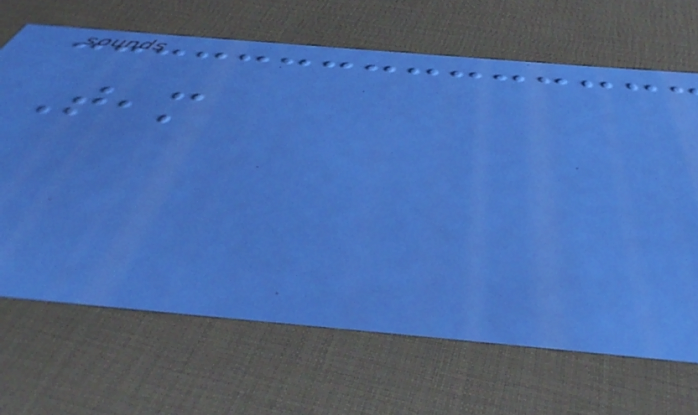Team
